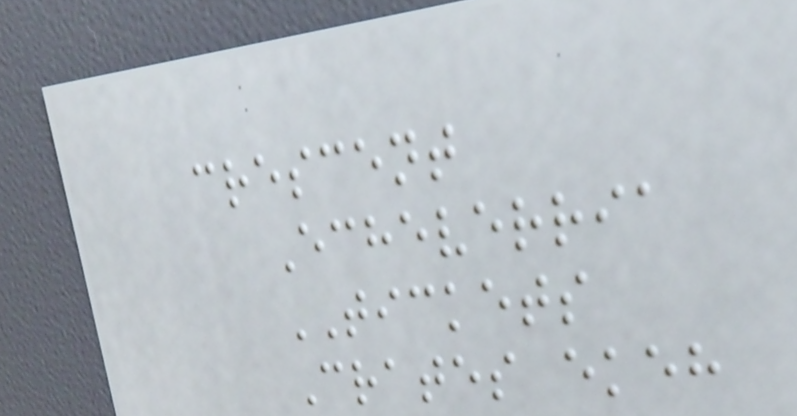crescent
Echeverria
TICKETS
Crates ekeh
